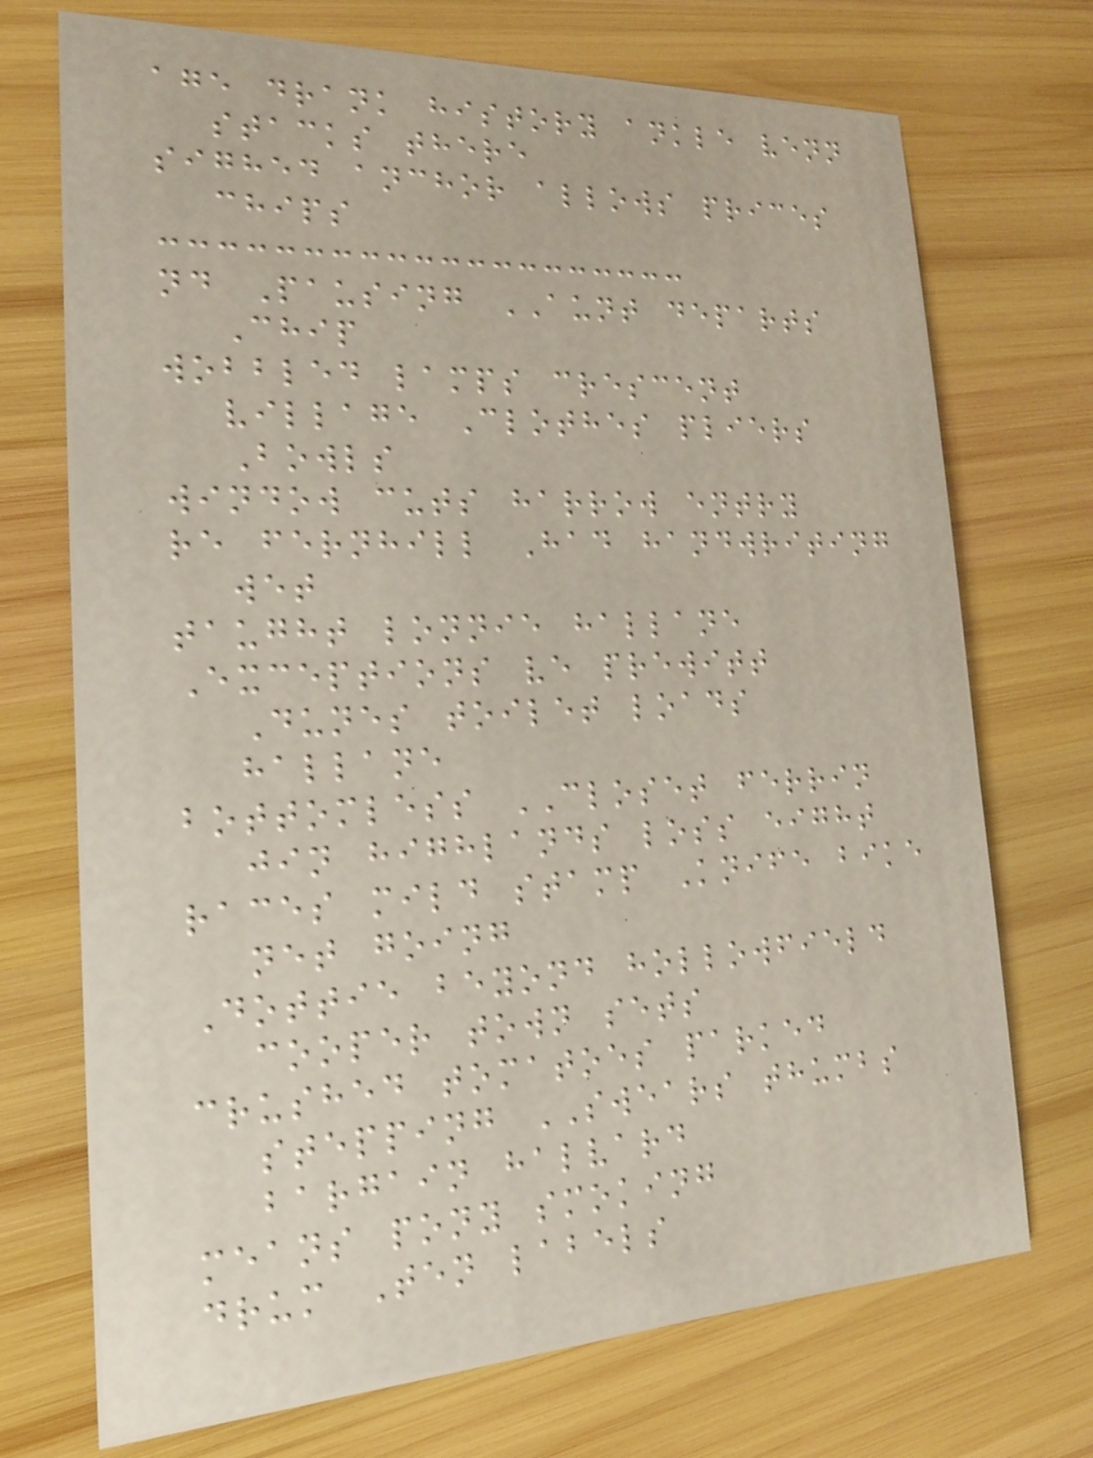age drank history ankle venn
stacks there
sighed anchor allows prices
chips
nd Pausing AUNT departs
Chip
wobbled lamps crescent
village Clothes pliers
Bowls
window cuts harrow entry
re fernhill Had handwriting
wet
taught lonnie hallane
Exceptions ve prewitt
Dunes toilet loads
hallane
bottomless CLOSET ferrin
jin highlands loss eight
races mild stamp Knife bike
net going
Dottie beyond hollowfield
cooper town sets
crushed tomatoes parked
stepping SWEARS thumbs
bargain halvard
means pony smoking
drum Ten labels
